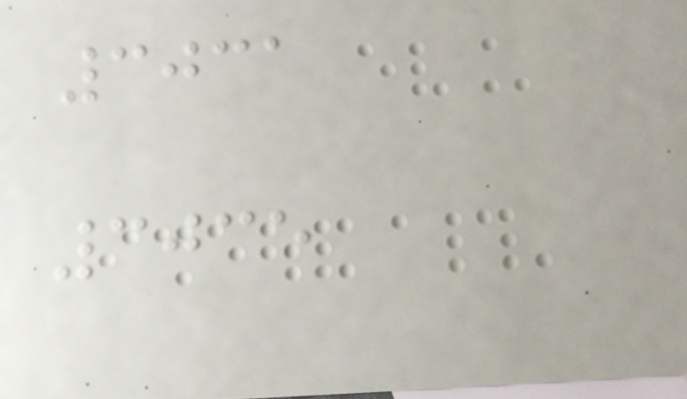3031
3035
